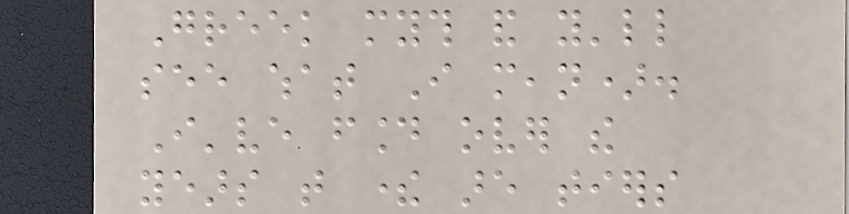Greek myth and you'll
see what I mean).
I've found over the
years that there are tiers
